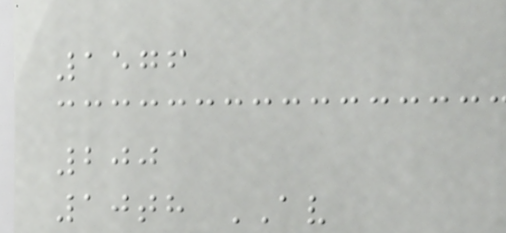1576
200
10th AV
